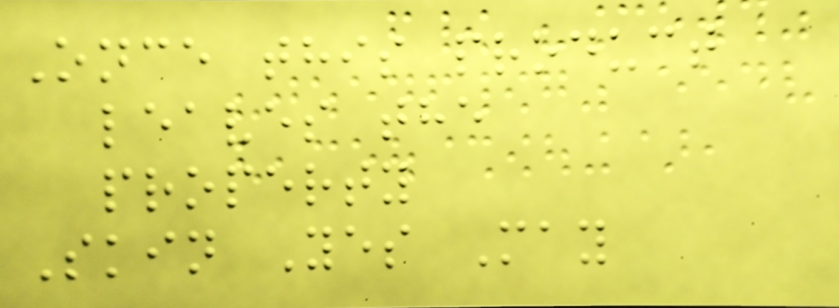Once this product
leaves the
property
Skin Yes May
